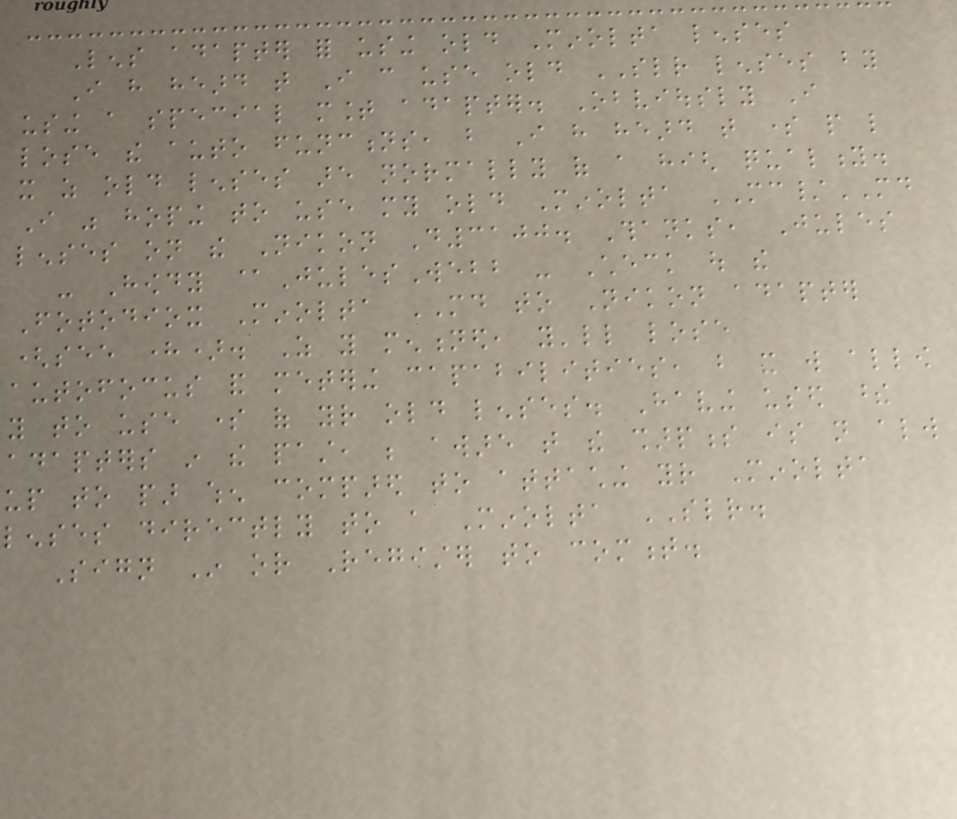Lens adapter for using old Minolta lenses
I have heard that I can use old SLR lenses by
using a special mount adapter. Obviously I
lose the auto functions, but I have heard that some people like
it as old lenses are normally of a high quality.
I was hoping to use my old Minolta MC/MD
lenses on the Nikon D3100. Thanks, Jules
- Howdy @JulesWebb - Check out the
Fotodiox Minolta MD to Nikon adapter
(see here). As you mentioned, you'll lose
autofocus and metering capabilities, but it will allow
you to use some of your old lenses. Having used these
adapters in the past, be aware that the sharpness is not always
up to par when compared to attaching your Minolta
lenses directly to a Minolta SLR.
Sign In or Register to comment.
